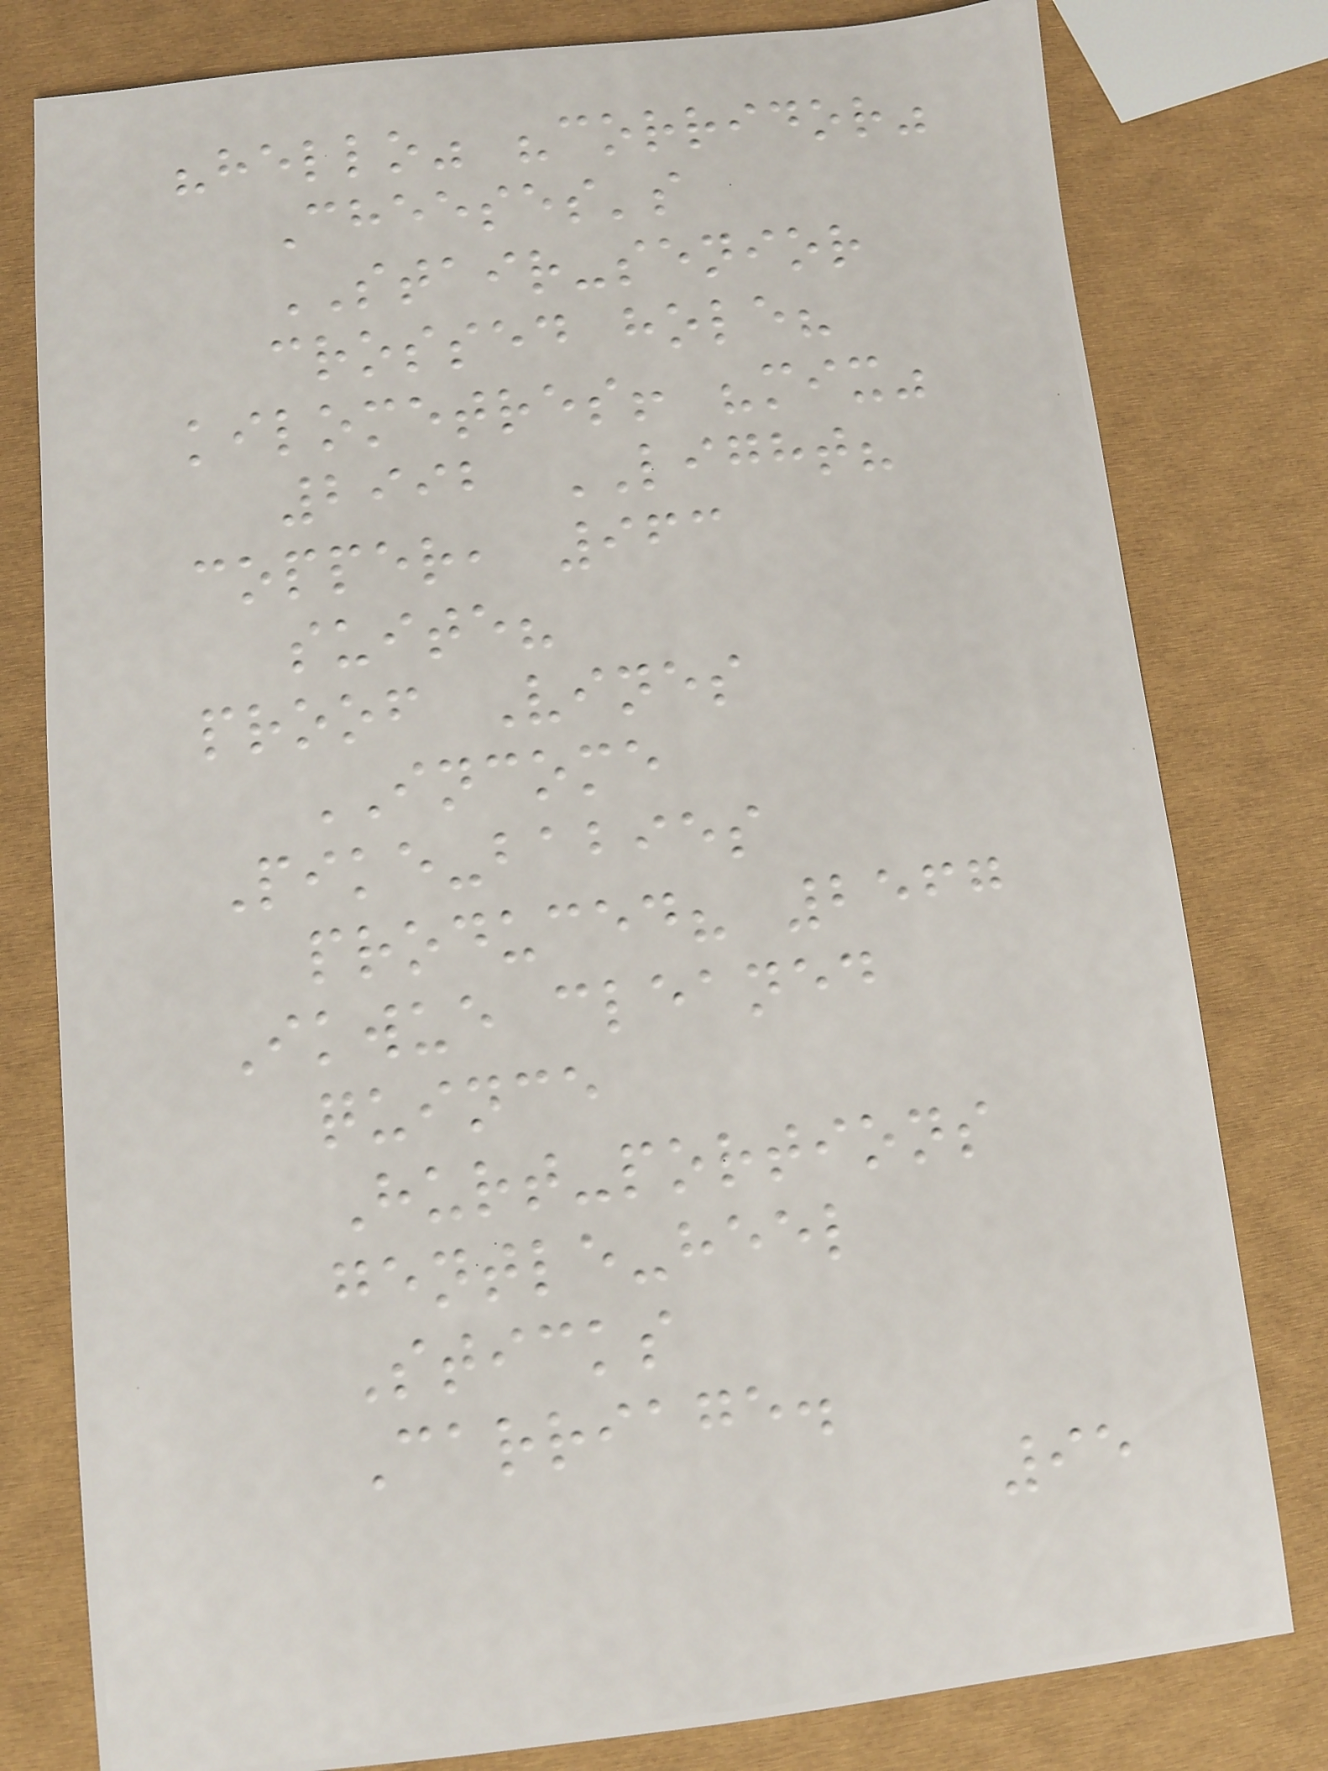"hello" "corridor"
Cheeses's
STAIR-senior
crossed hole?
kilometres! "mix"
2992 LIGHT?
copper, 963
suite?
proof Vines
INCOME
Pike-babies
produced? 2567
Ikwue cleaned
quince
Hurt-portions
gentle-heel
Sticks
Carriage.
95
